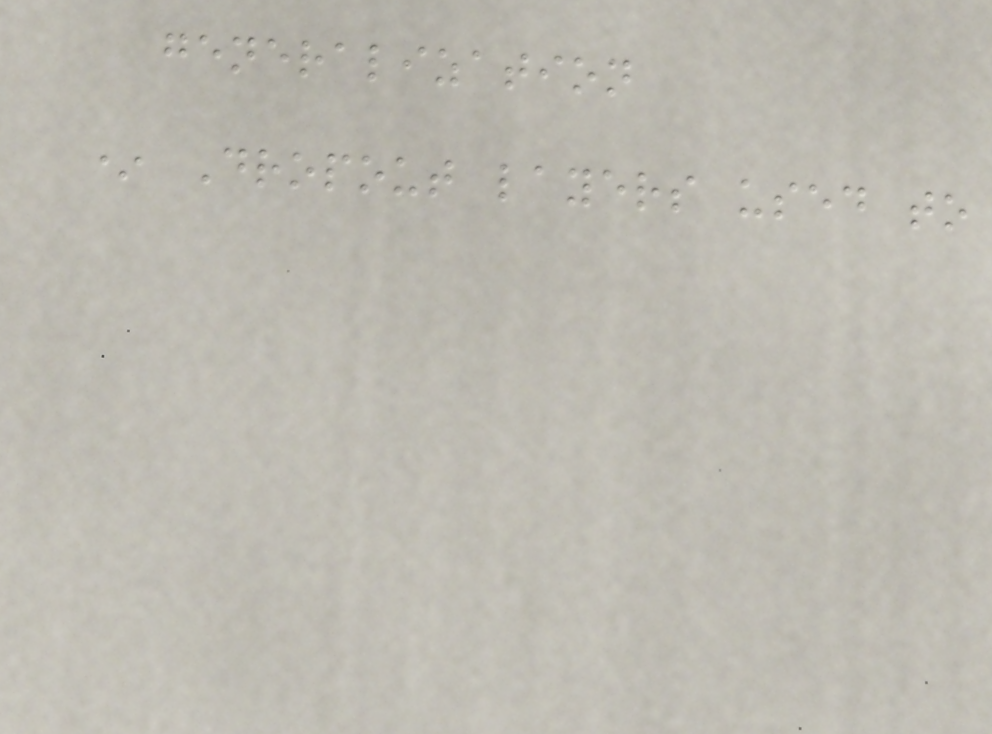generalization
* Dropout layers used to
